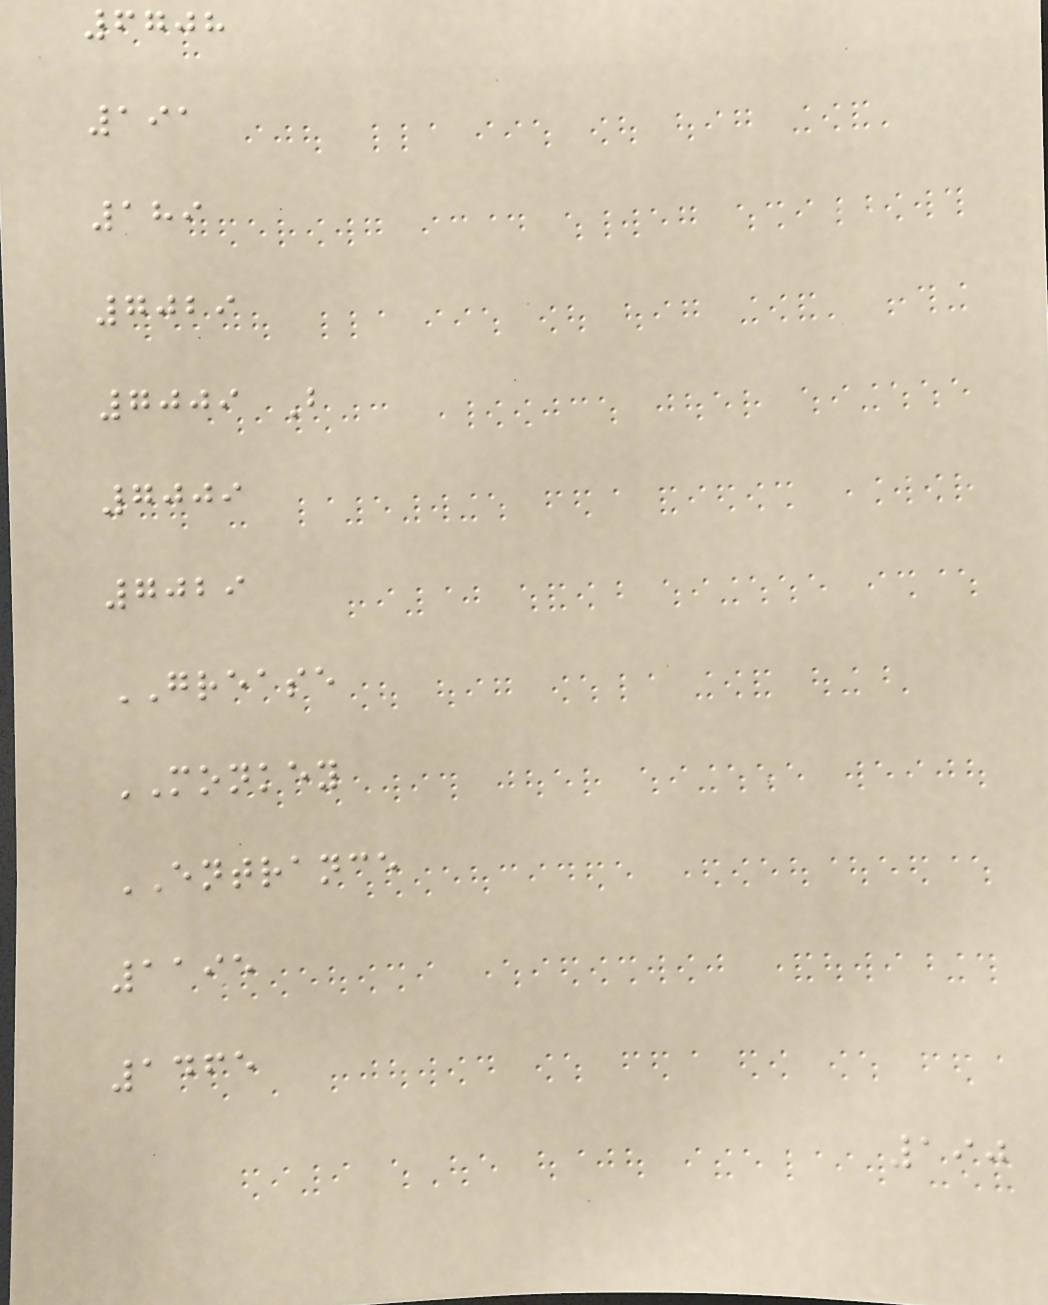6708
191
189
7029
7009 B
7009
7029
GREASE
MONKEY
ENTRANCE
1195
1465
190
